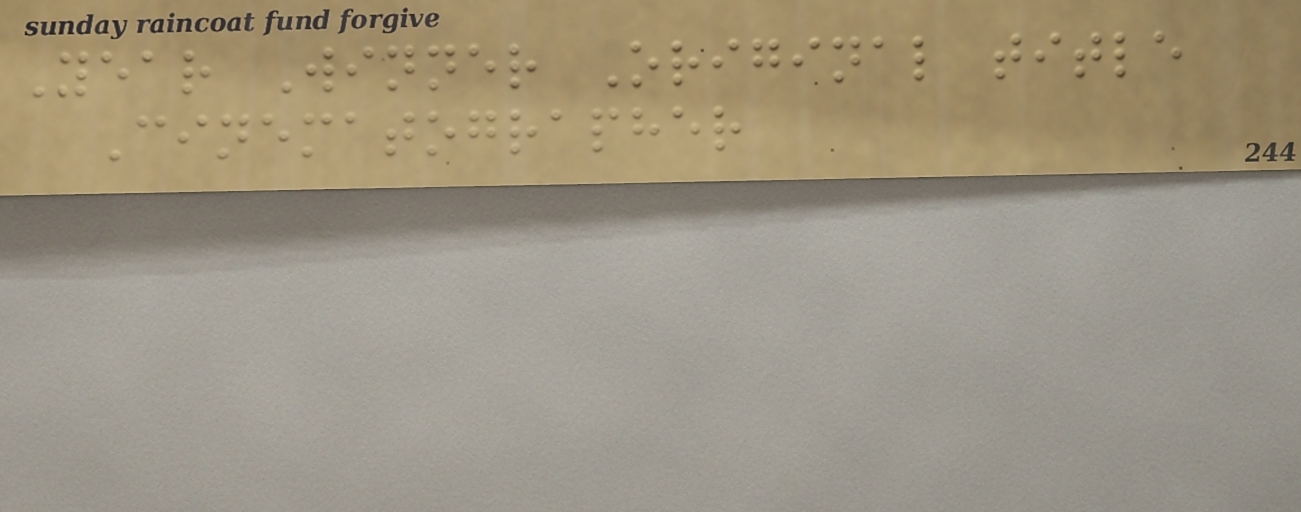Year Winner Original title
Cinematographer
